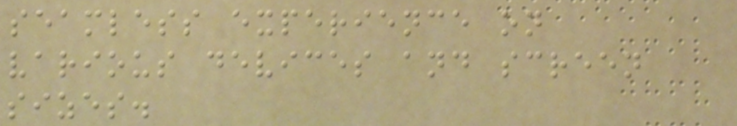seamless experience on
various devices and screen
sizes.
